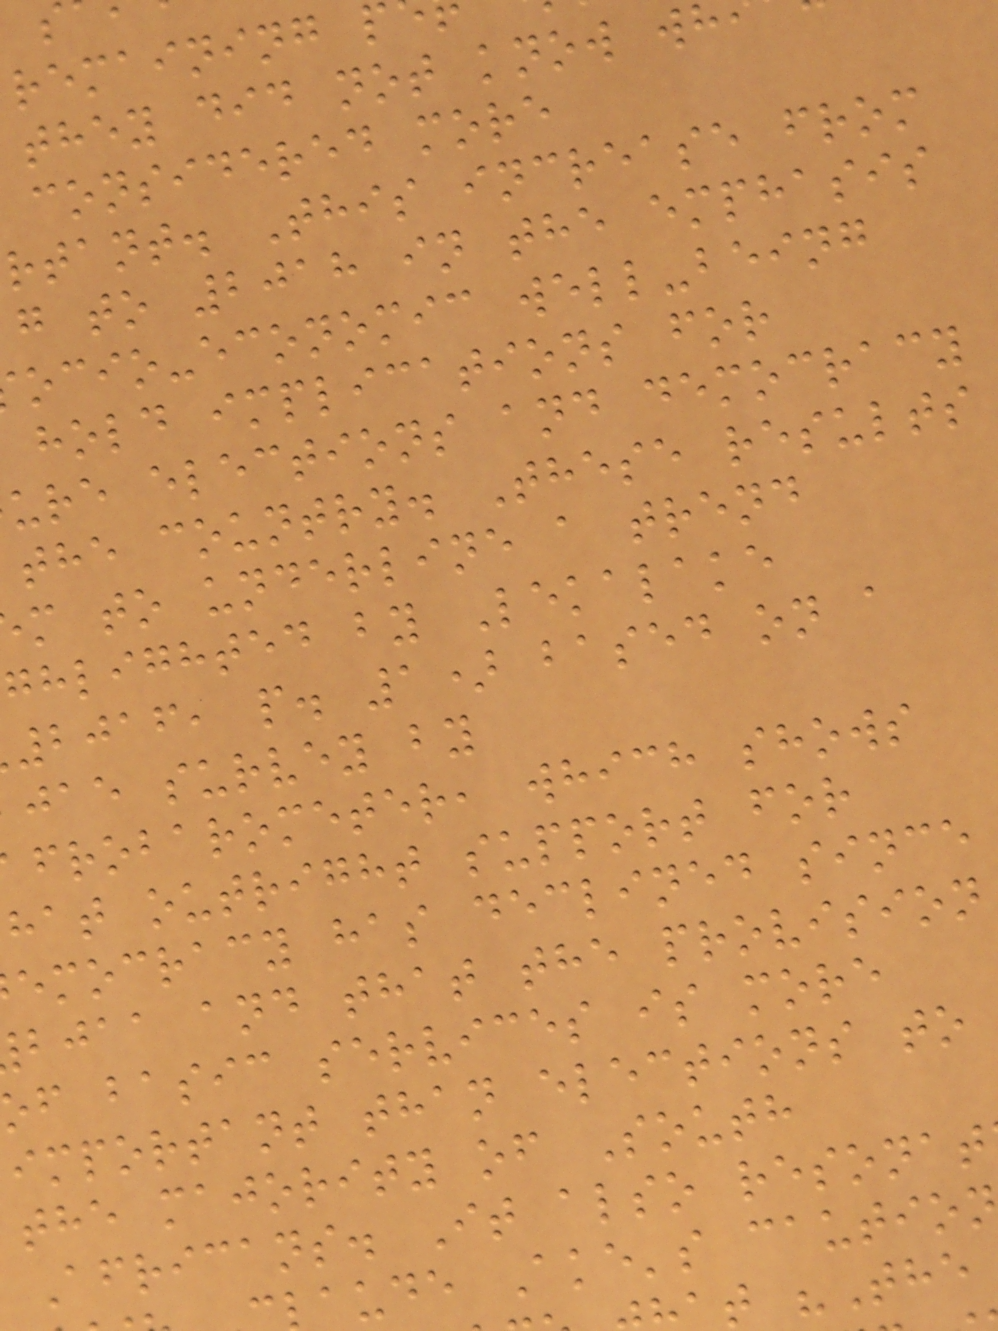remaining p
they did not know wh
considered more
rtant. This increase from
g to 2018 in the emphasis
ocio-economic well-being
hold implications for
ure elections and democracy
the country. These results
m to underline a trend
ghlighted by Lekalake
2016, p. 1) based on a
jae survey by
frobarometer, which shows
hat outright support for
emocracy has declined since
bjaa and that the provision
f basic services is more
important than elections to
the majority of South
Africans. It also resonat
aude Ake's cautio
t "The
